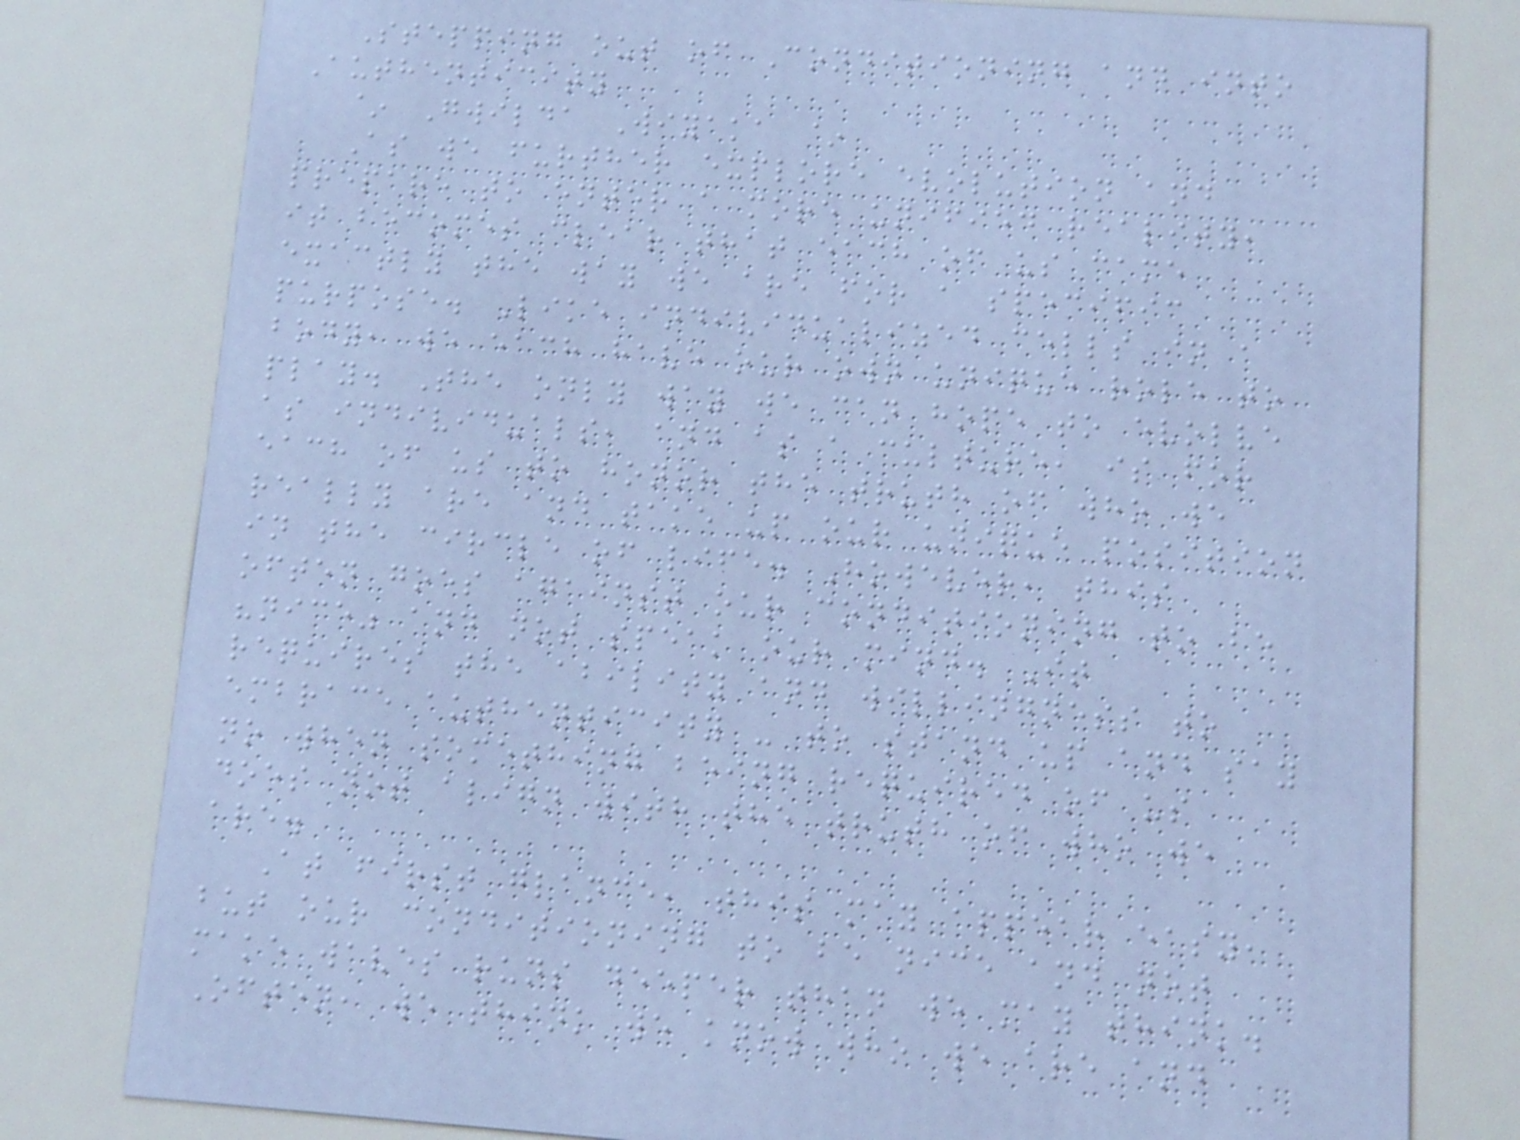Stepping out of Conditioning and into
Authenticity
~ Gwilda Wiyaka ~
As we further explore evolution and
prepare to enter a more unified reality,
it becomes clear that each of us came
exactly the way we are for a specific
purpose. Like individualized cells in a
body, we each have our own unique role to
play. The only way we can hope to evolve
as individuals, and as a culture, is for
each of us to honor the truth of who we
really are and take up our unique position
in the circle of life. However, this
often goes against our conditioning to be
"nice" and not speak our mind. It
requires the ability and willingness to
embrace authenticity - to stand up and say
no when something being required of us
does not align with the truth of who we
are.
At first glance, this may appear easy,
but our conditioning to be nice and not
make waves runs deeper than we may think.
Often, we think we know who we are and
